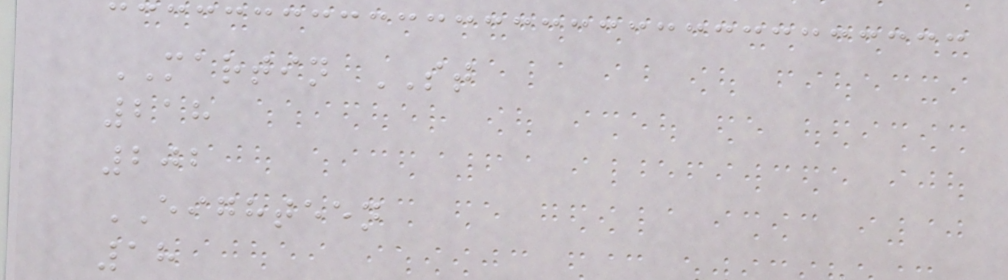MARTIN ST
218
202
EIGHTEEN
18
